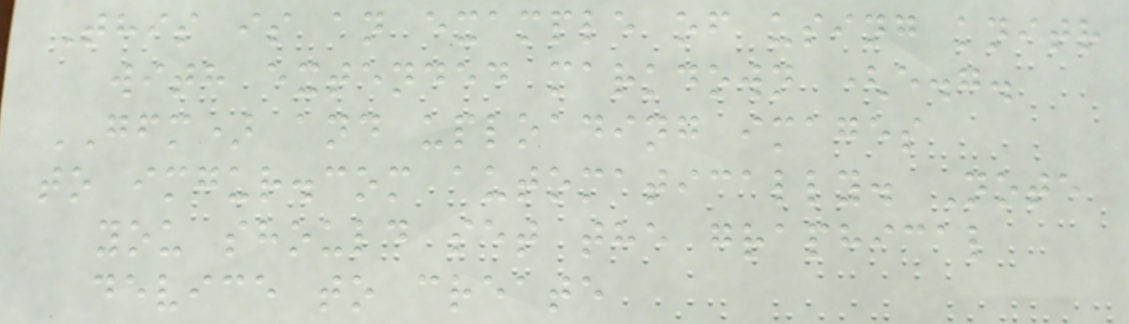This is an example of using knitr
with extended markdown (e.g.
GFM) and uploading images
to imgur.com automatically. Note
you should set the graphical
device to create
